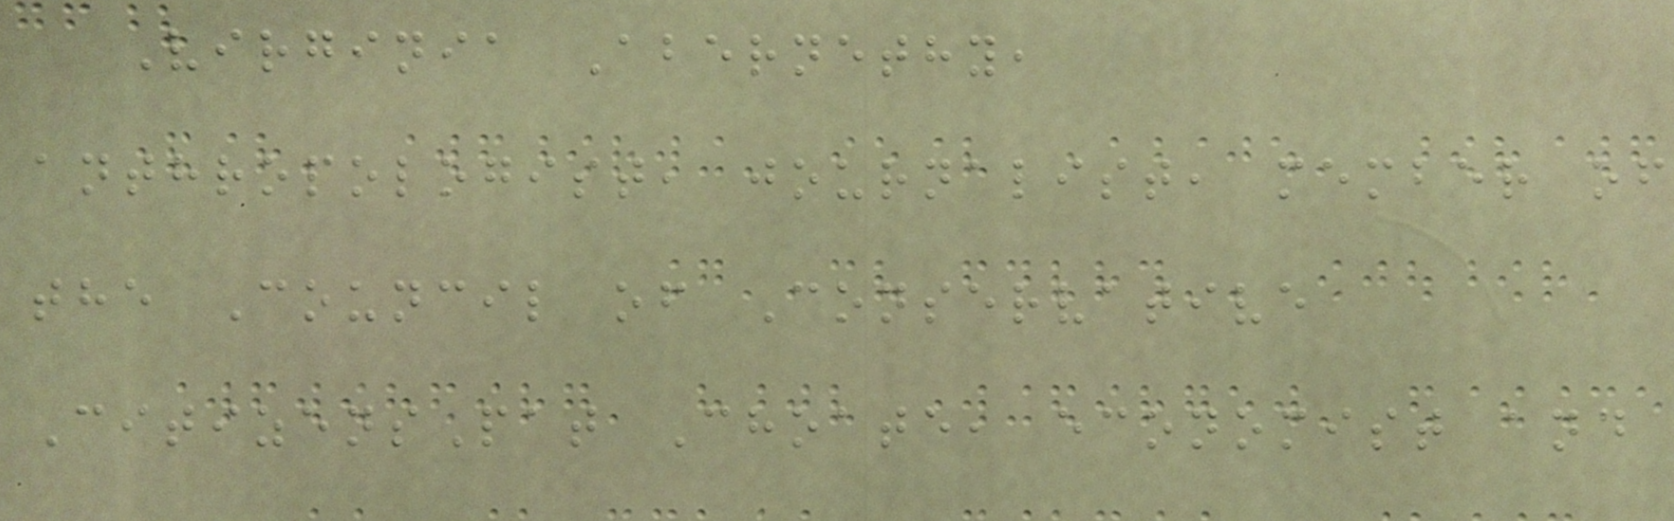Virginia Abernethy,
anthropologist, journalist, member of
the Council of Conservative
CitizensPat Choate, economist and
